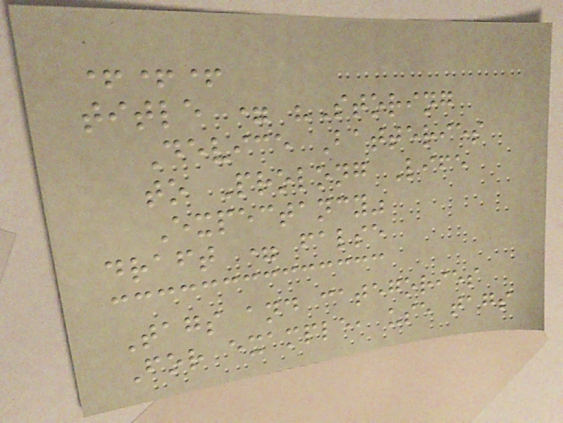+++
title = "Storing
Device Batteries
to Prolong Life
Expectancy"
draft = false
Tags and categories
For example, use tags
